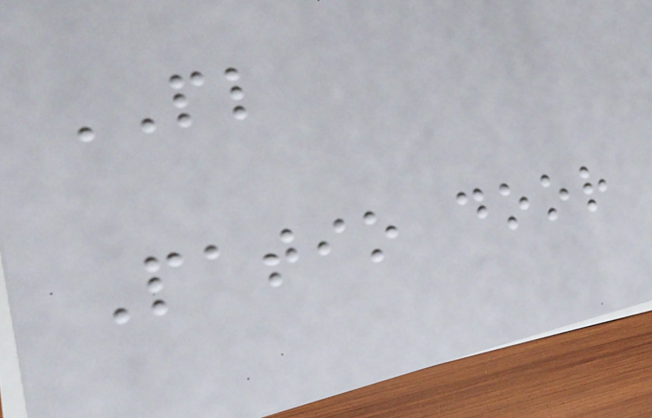PL
Patio door
